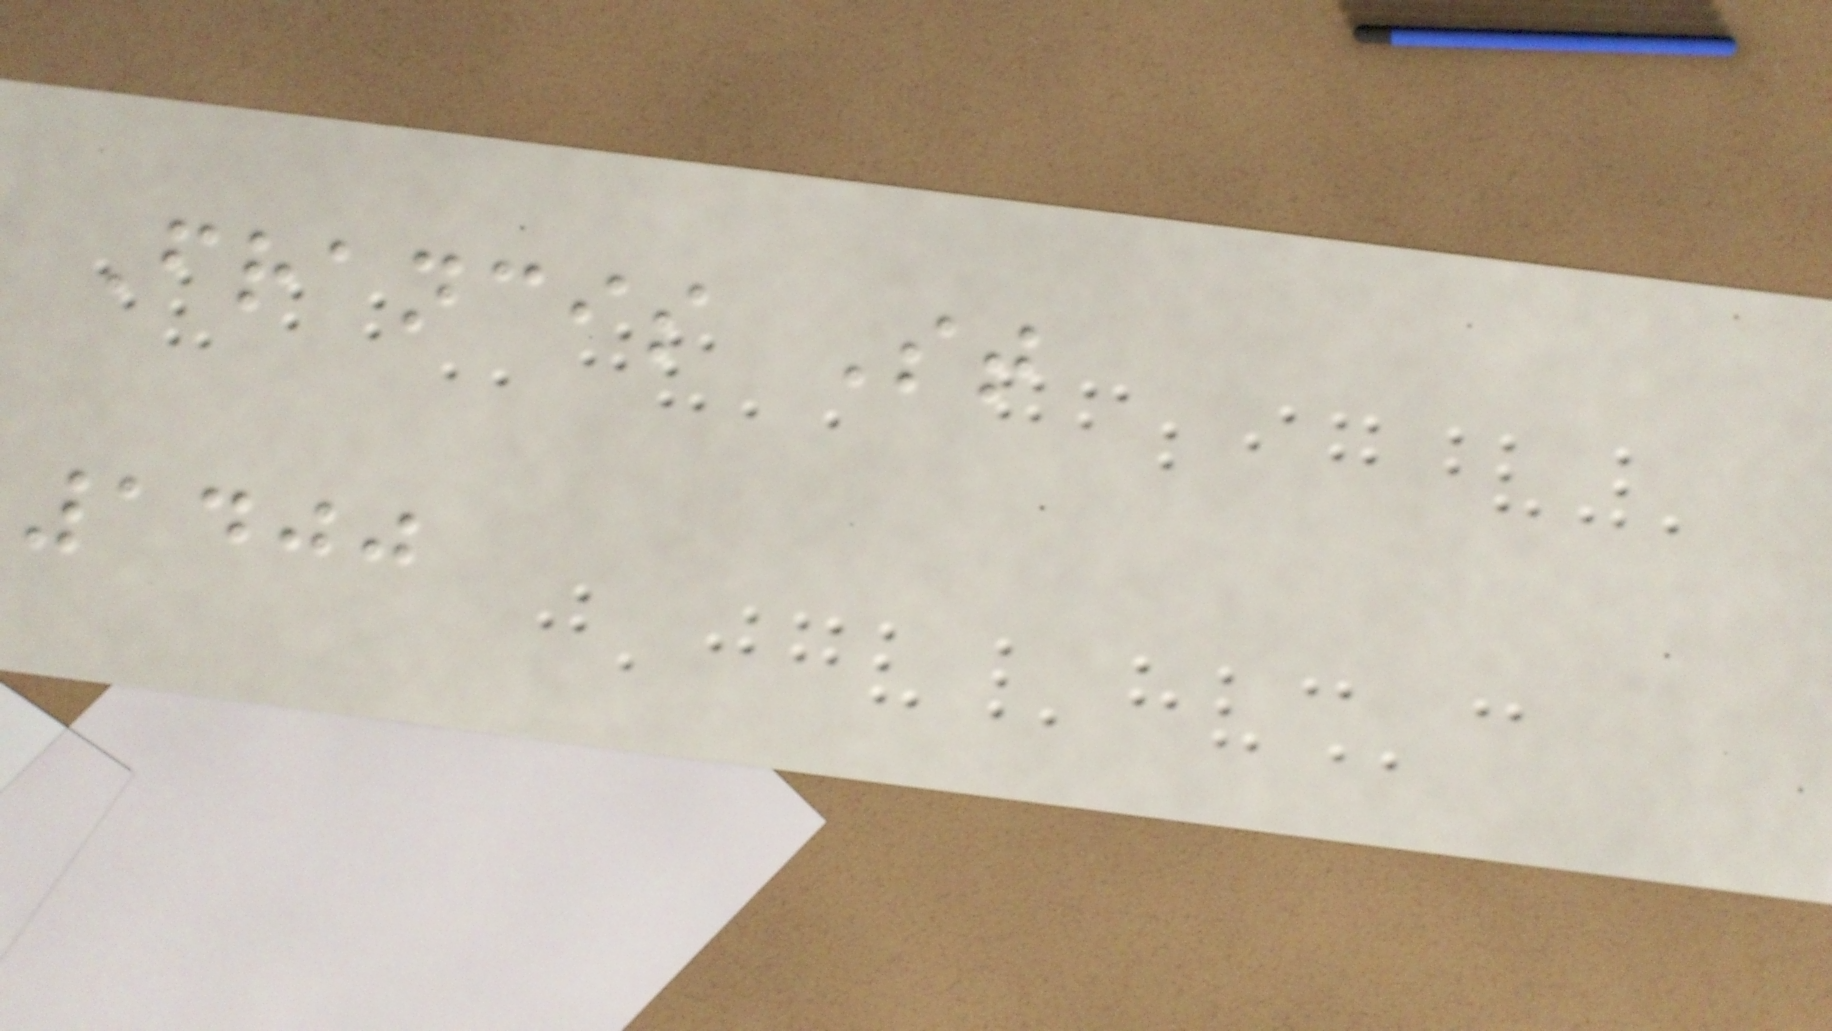Francis St
1400
